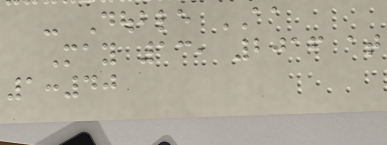- Double AA
May 13, 2016 at
1:40
